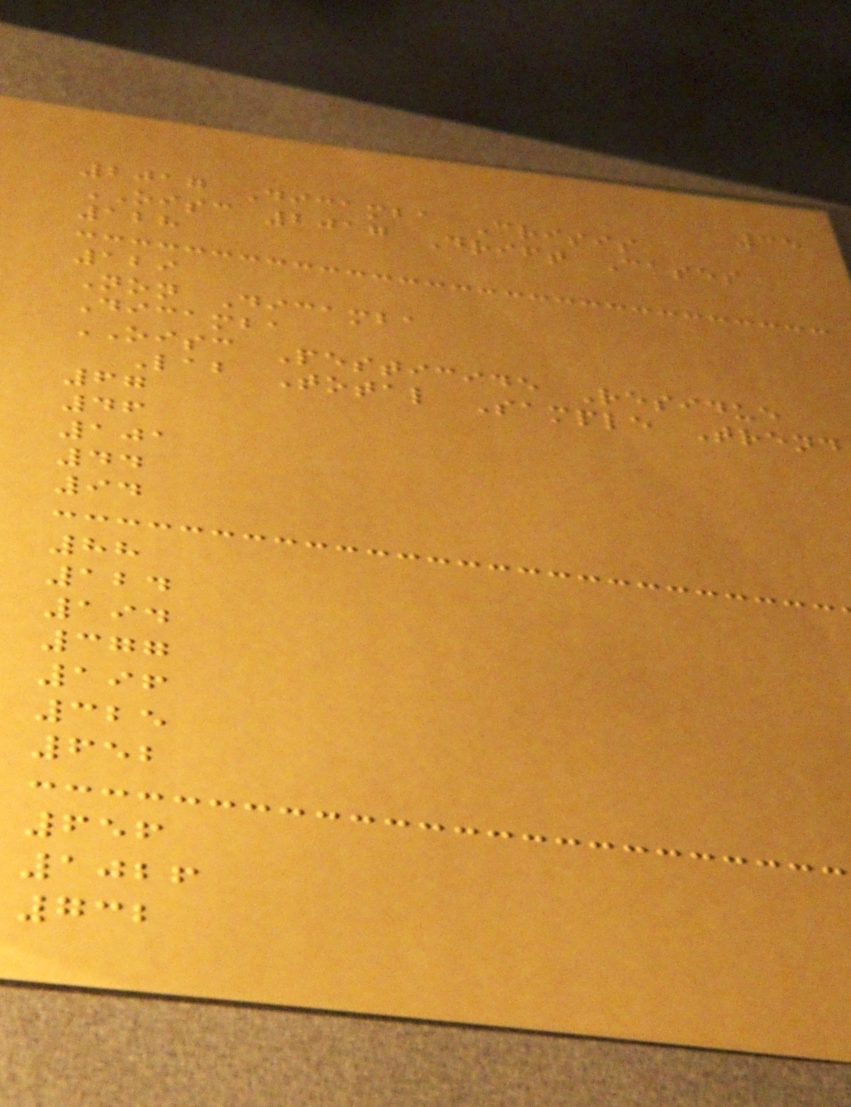35
2017 Dicamba Crisis
OISC 2017 Drift Cases
128
129
Non Dicamba
Dicamba
OISC Pesticide Residue
Lab Total Sample Trend
67
46
101
44
94
88
124
194
377
196
325
652
656
1026
732
